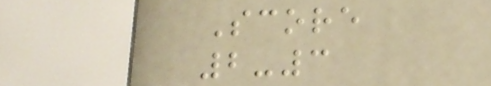Score
2-3
